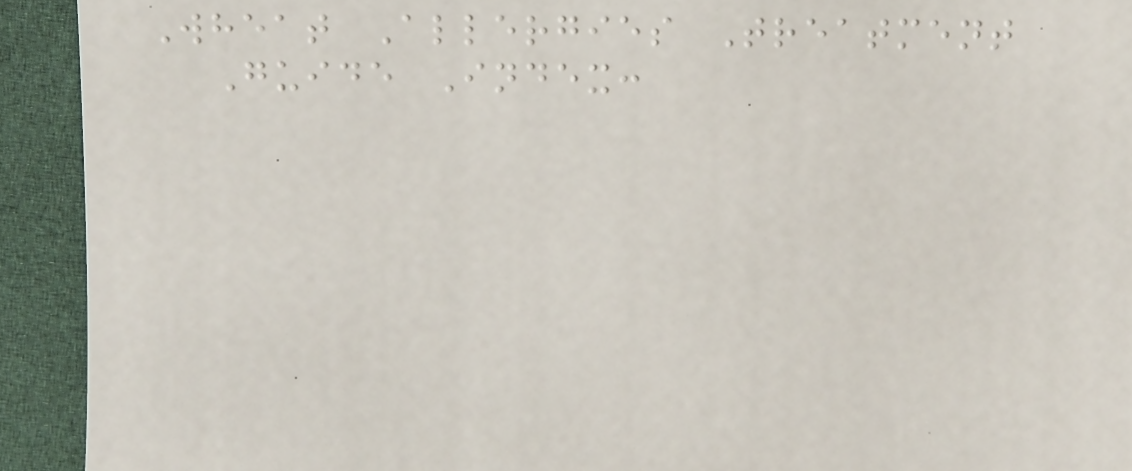Wheat Allergies Treatment
Guide Index:
